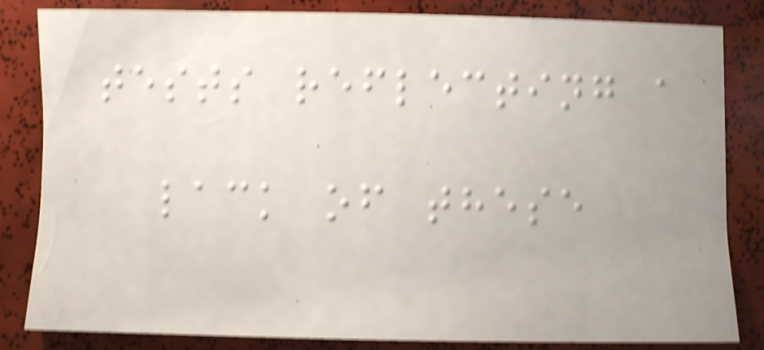tests reflecting a
lack of these
